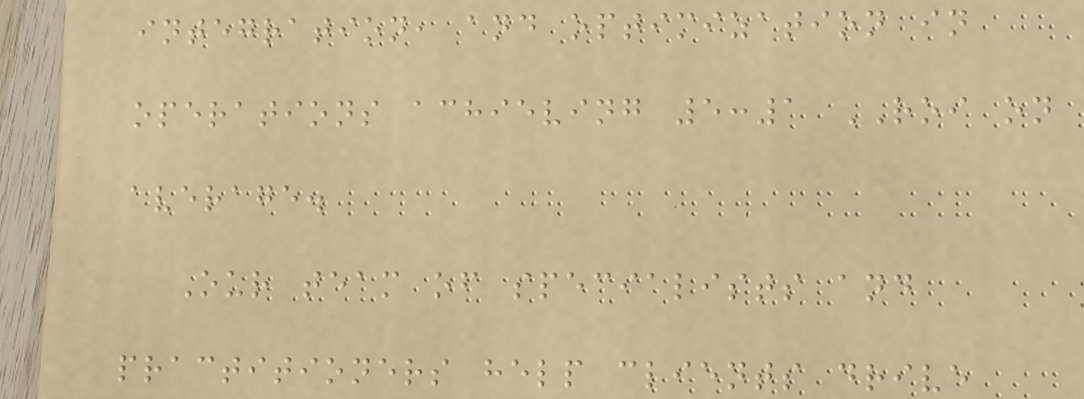integration, and optimization in
operations achieving 5:1 ROI on
average.
Our team of specialists and
practitioners help clients drive
